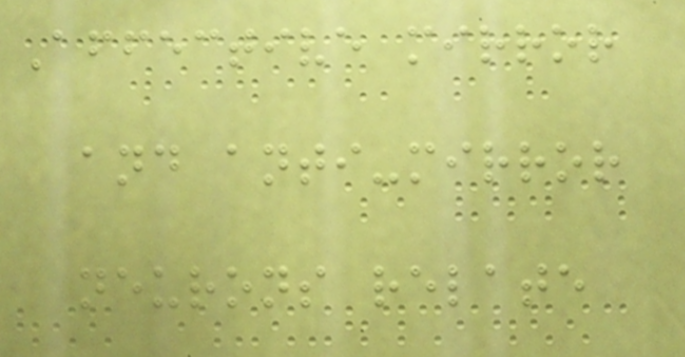Affective mirror
and anti-mirror
neurons relate
